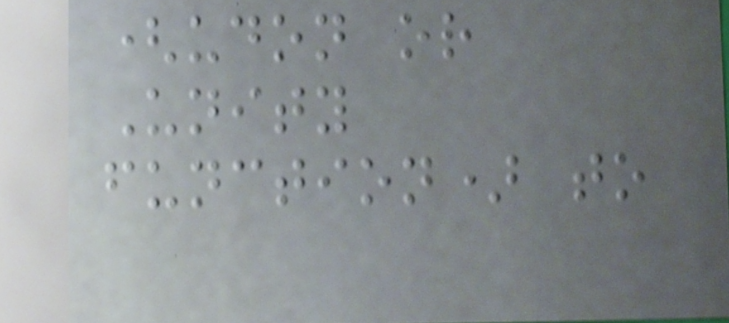(udon or
Unity
function) to
